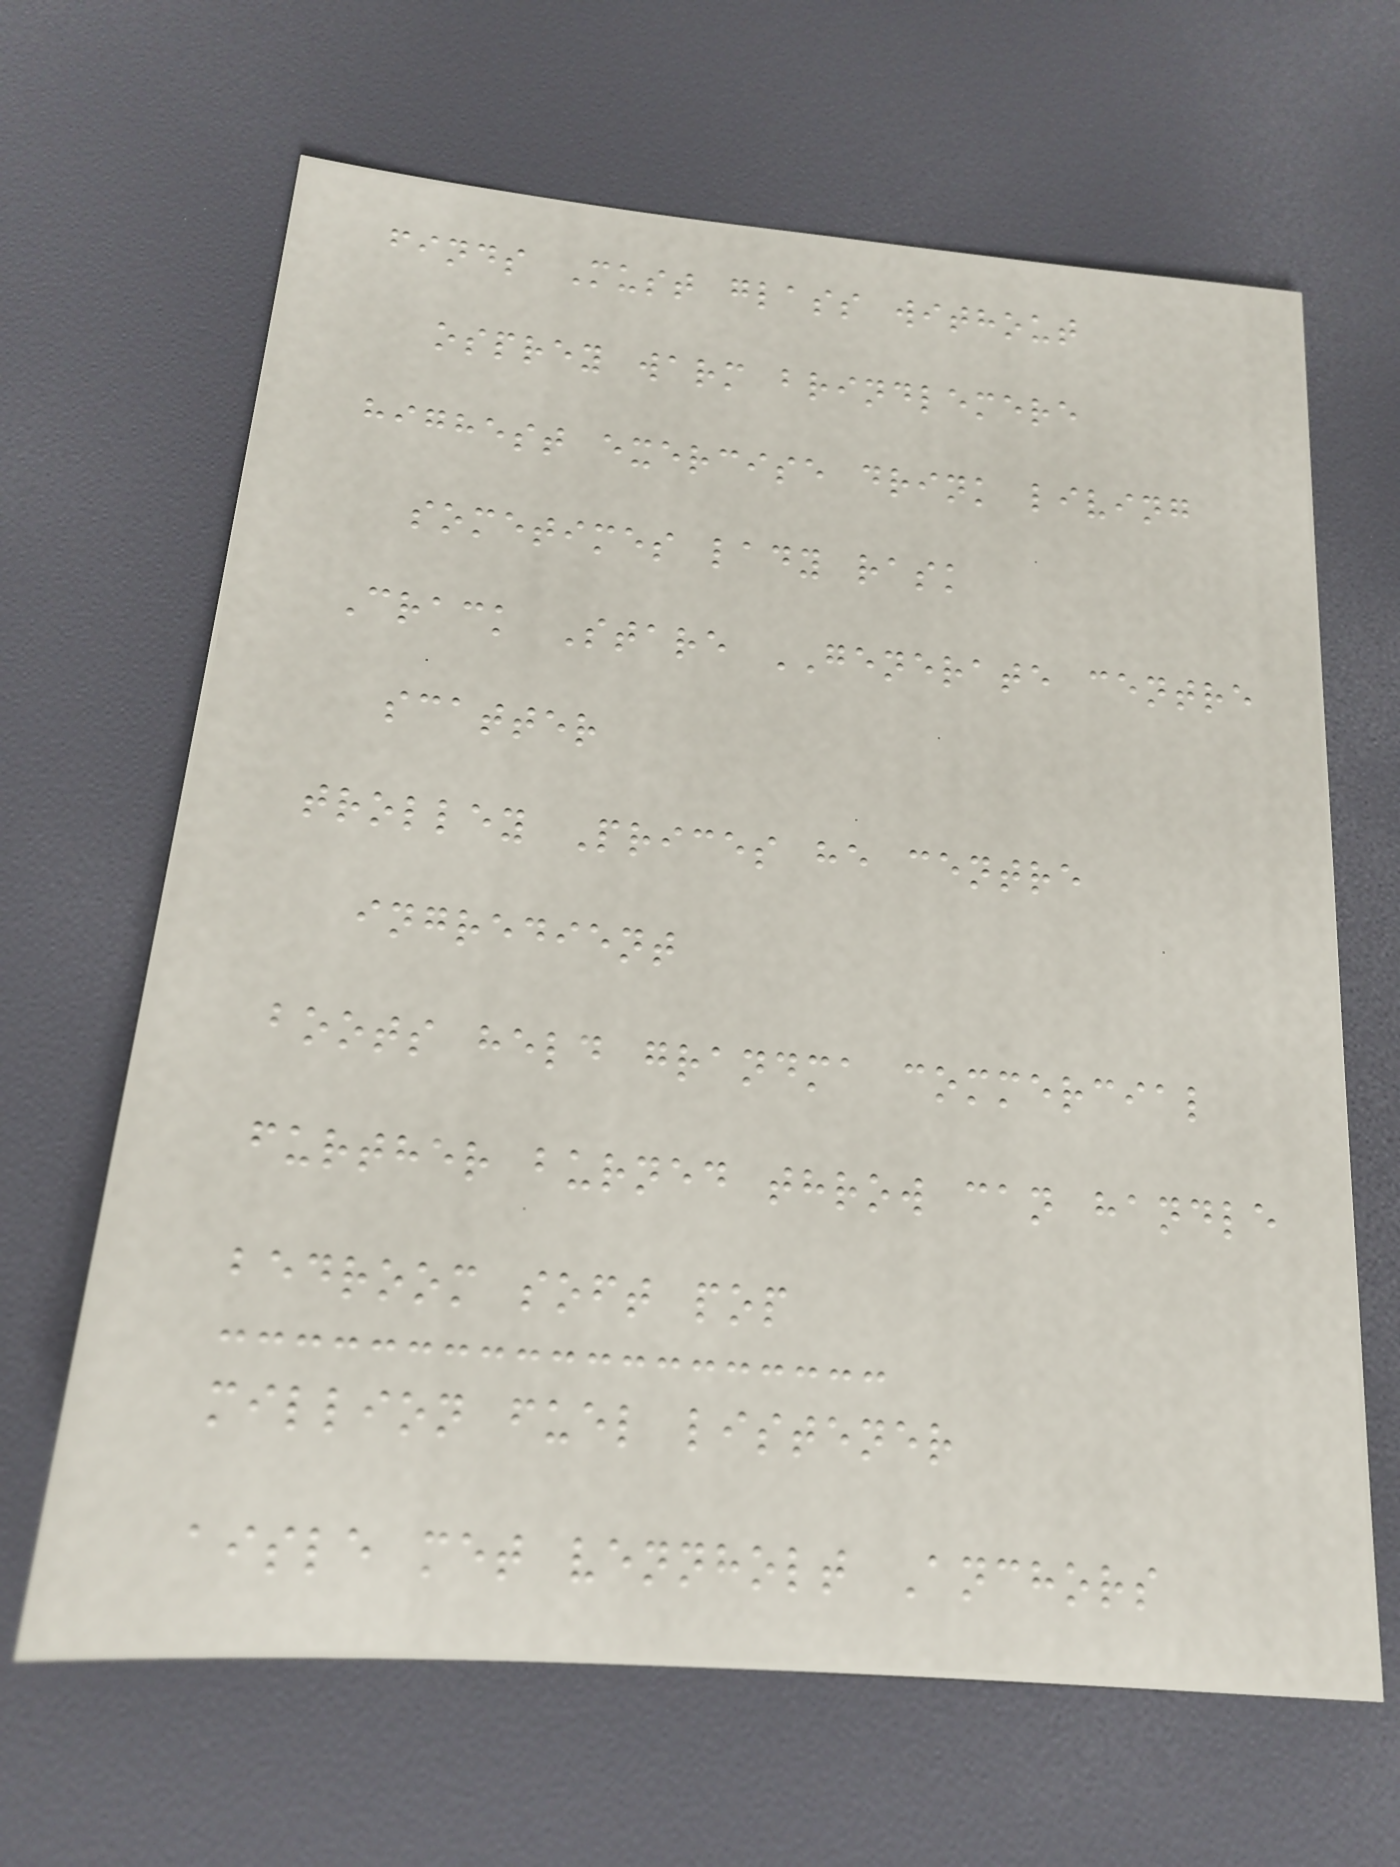finds Must glass without
osprey warm brindlemere
highest exercise drink living
sometimes lady rask
Crack Stare GENERATE centre
scatter
trolley Prices he centre
ingredient
boots held grandma commercial
further burned throw can handle
bedroom soft pop
million fuel listener
aisle met vennholt Anchors
